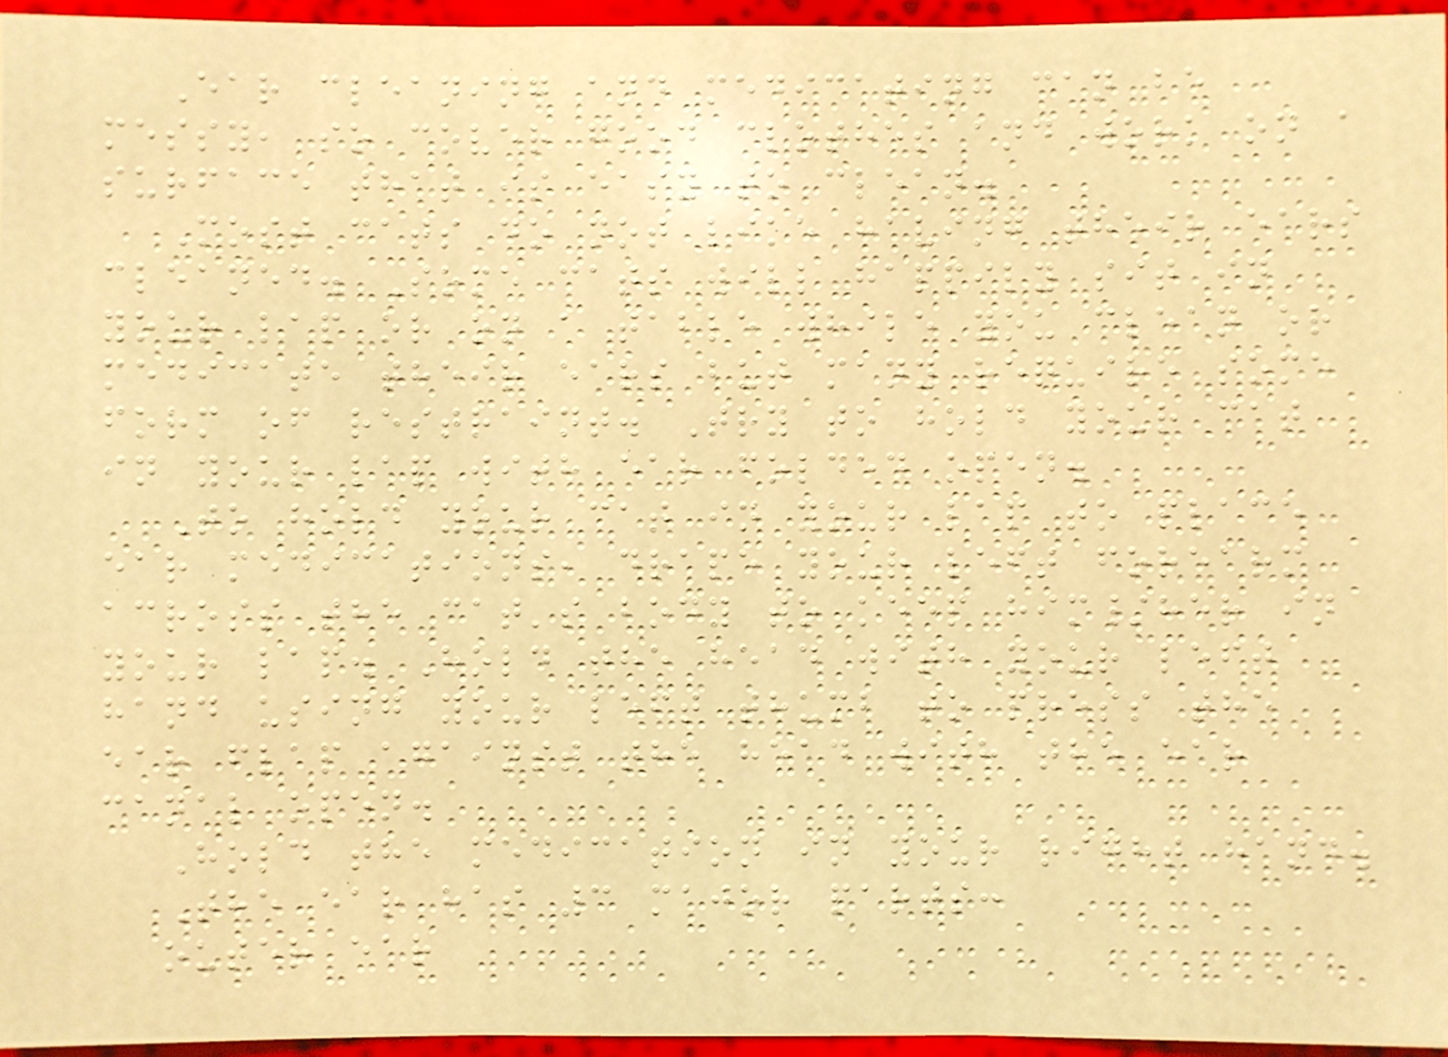Ear cleaning and medicating can be
messy, so cover good clothes and work on a
surface that is easy to clean.
Most cats do not like having their ears
cleaned. Some cats will happily sit in
your lap or on a table while you clean or
medicate their ears but many require some
form of restraint. Try to hold your cat
in your lap with ear folded open.
To hold your cat in your lap to place
ear medications, drape your left forearm
across the cat's body to keep him/her in
your lap. Hold the head with your left
hand using your left thumb to press the
ear flap against the head with the ear
canal open.
Hold the medication in your right hand.
The ear has 3 major parts:
outer ear
